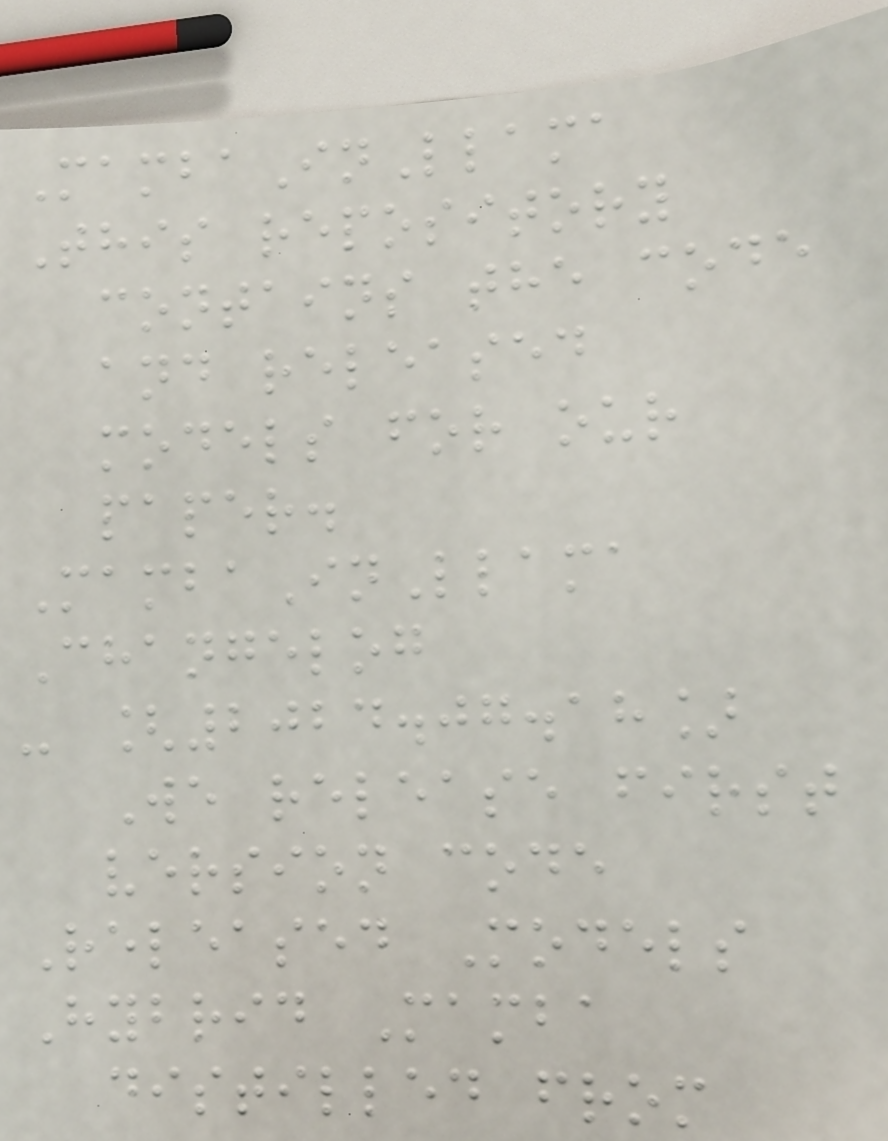MambaInLlama
This repository
contains the code
and released
models for our
paper.
MambaInLlama
Changelog
- [2024.07.18]
We release first
version code
Released Models
Hybrid Mamba
distilled from
